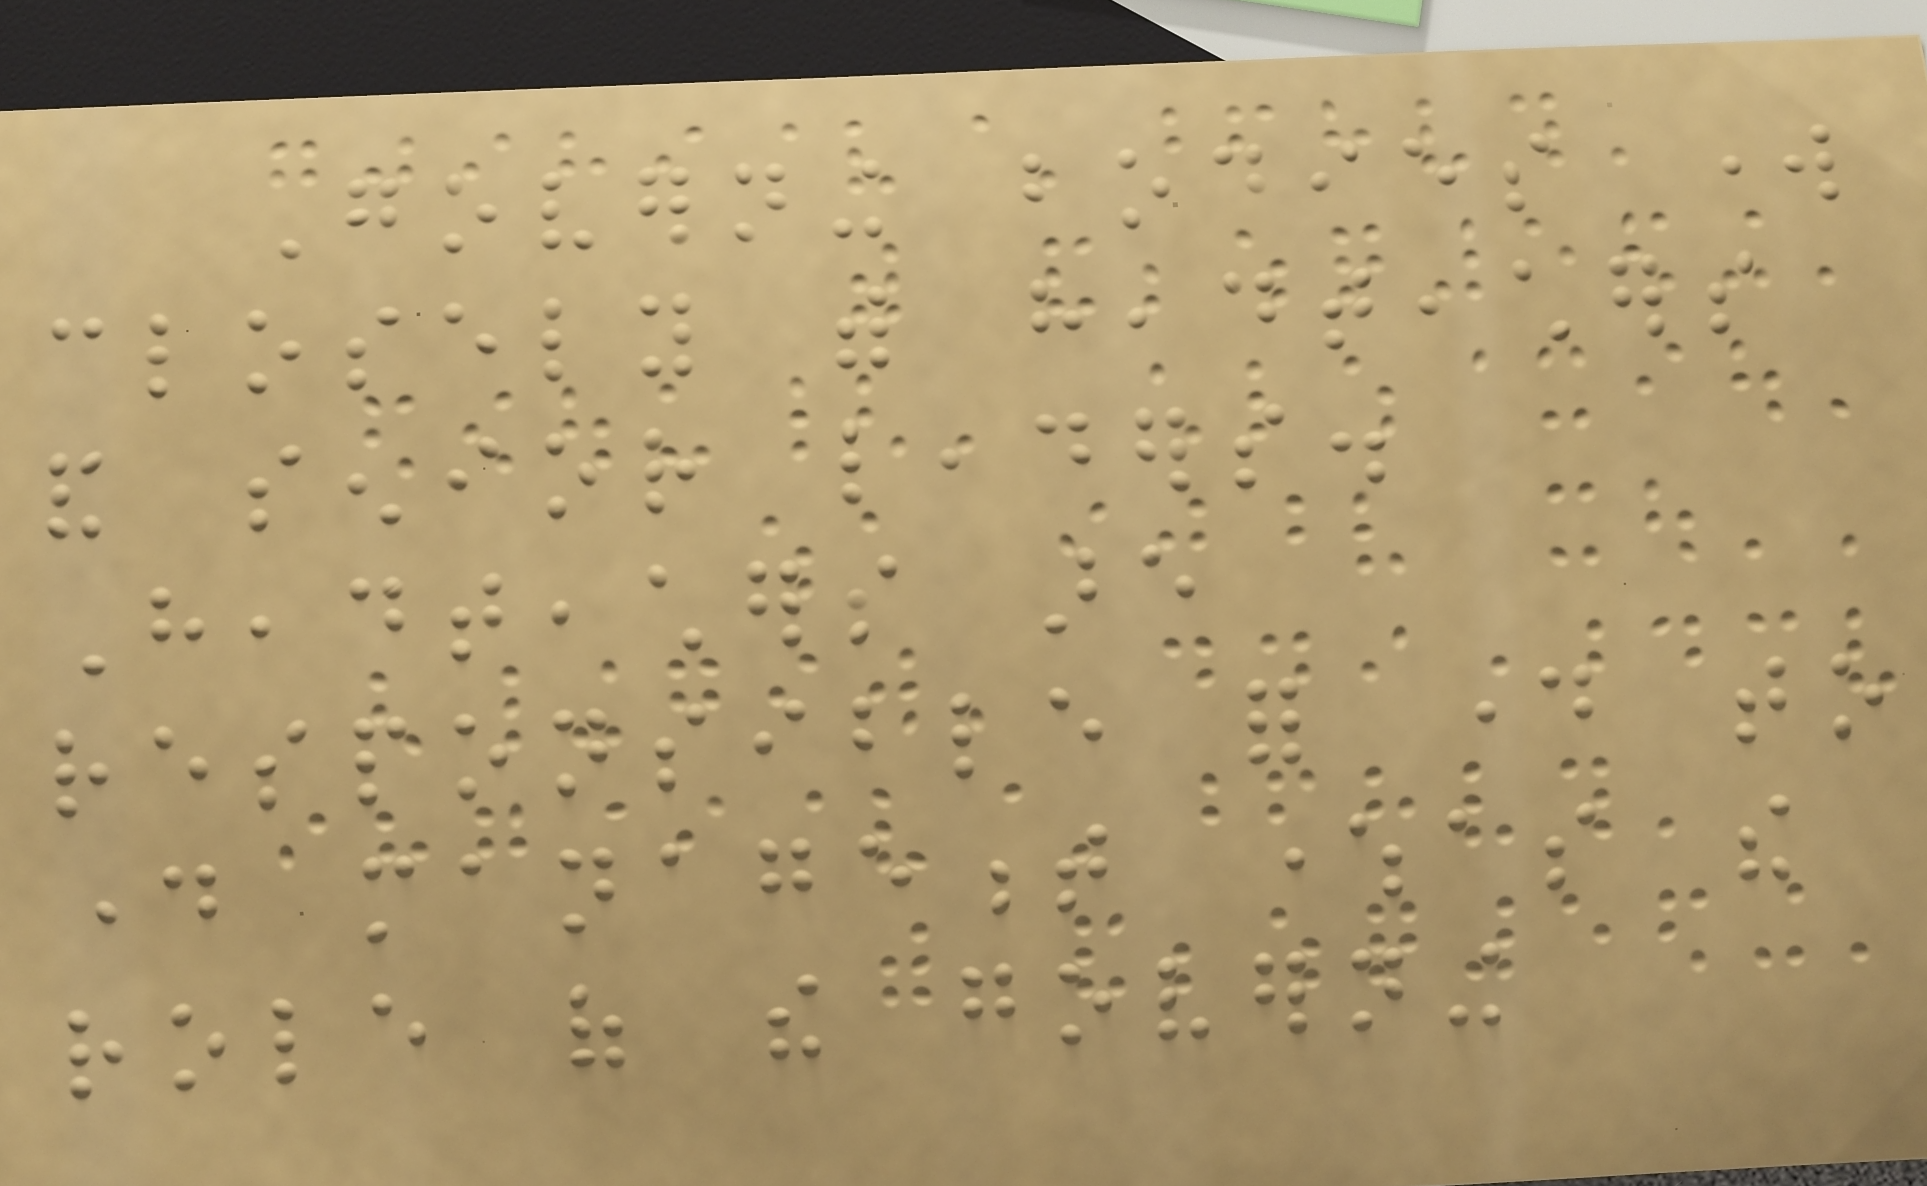Governing bodies work
closely with headteachers
and senior leaders.
Headteachers are
responsible for day to
day management whereas the
role of the governing
